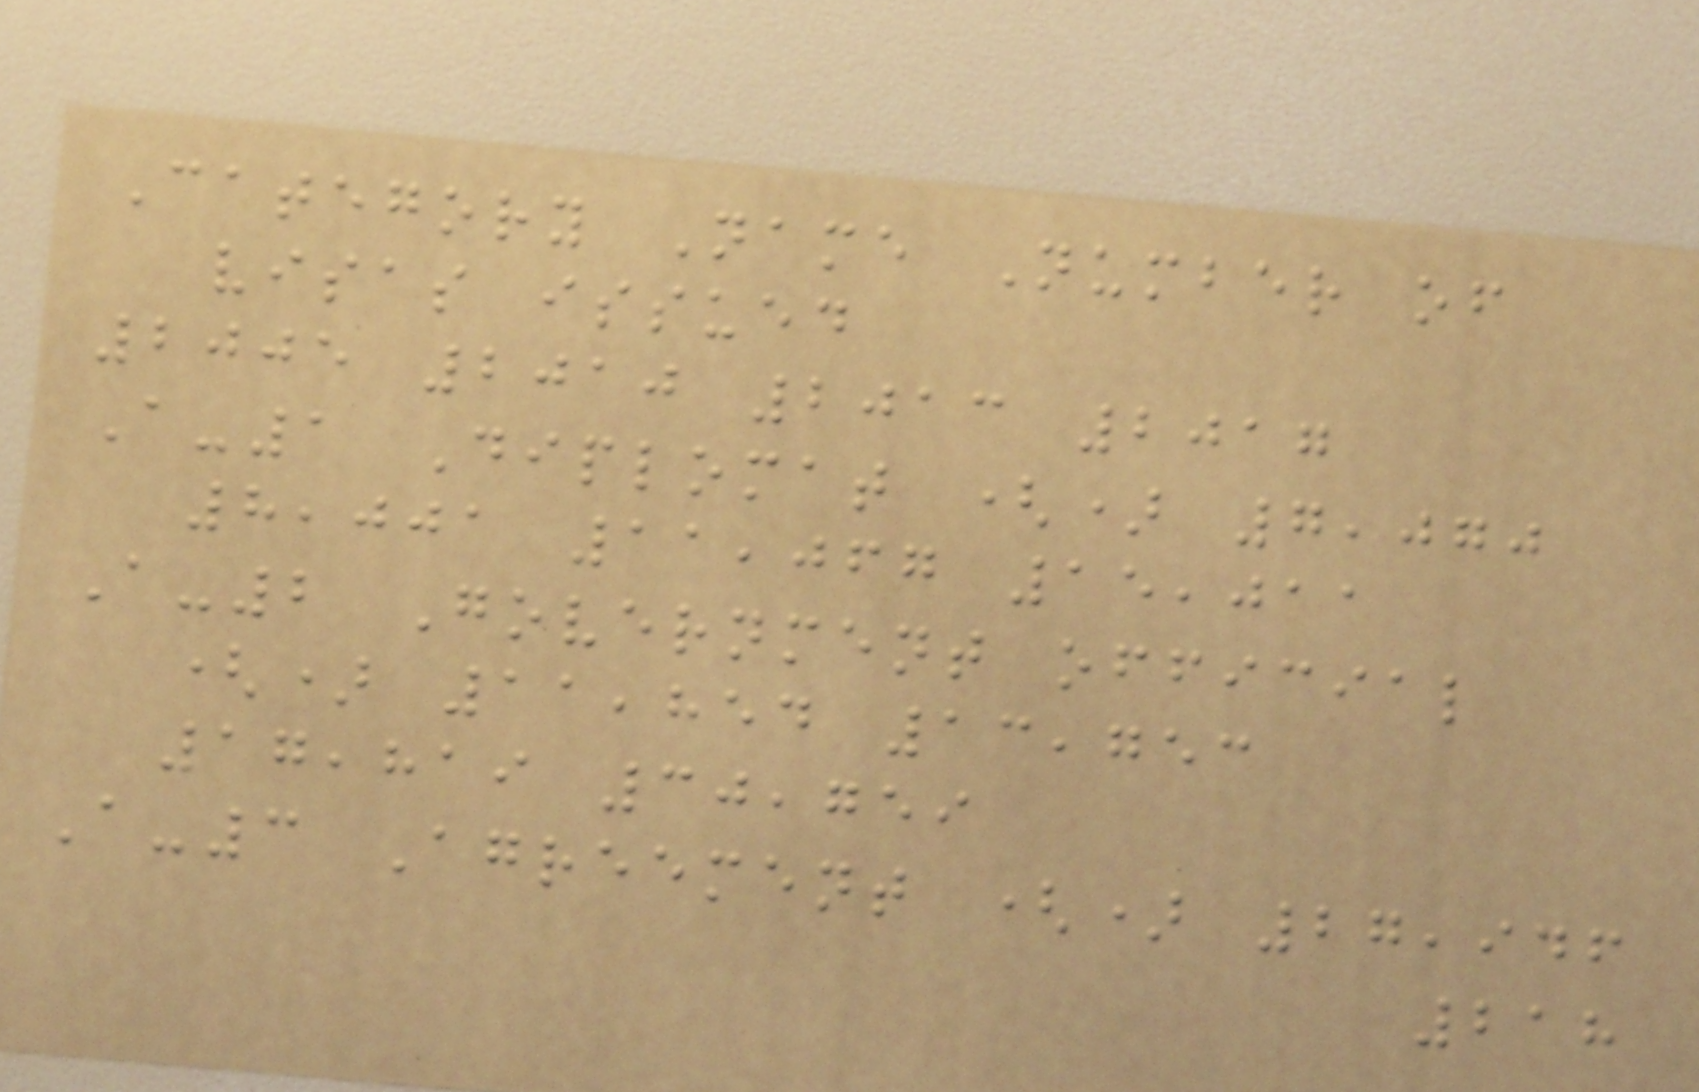Category Name Number of
visas issued
2005 2010 2013 2017
A-1 Diplomat () 7,070
8,001 11,067 15,011
A-2 Government official
() 11,854 13,753
17,819 30,759
A-3 Agreement () 27,946
218
